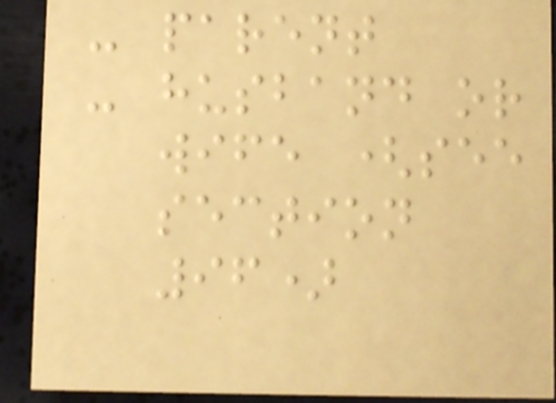- parent
- husband or
wife (see
section
96)
